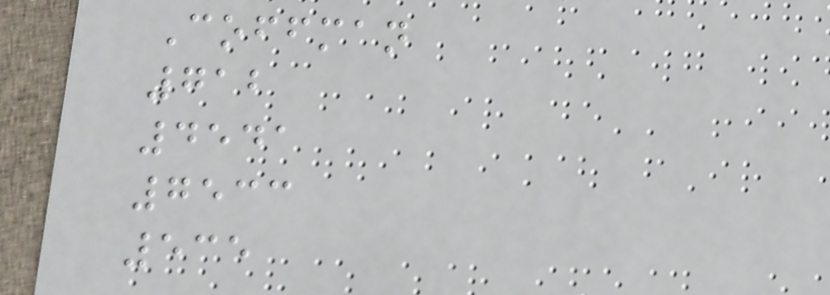Coffman
712
4541
7533
535
